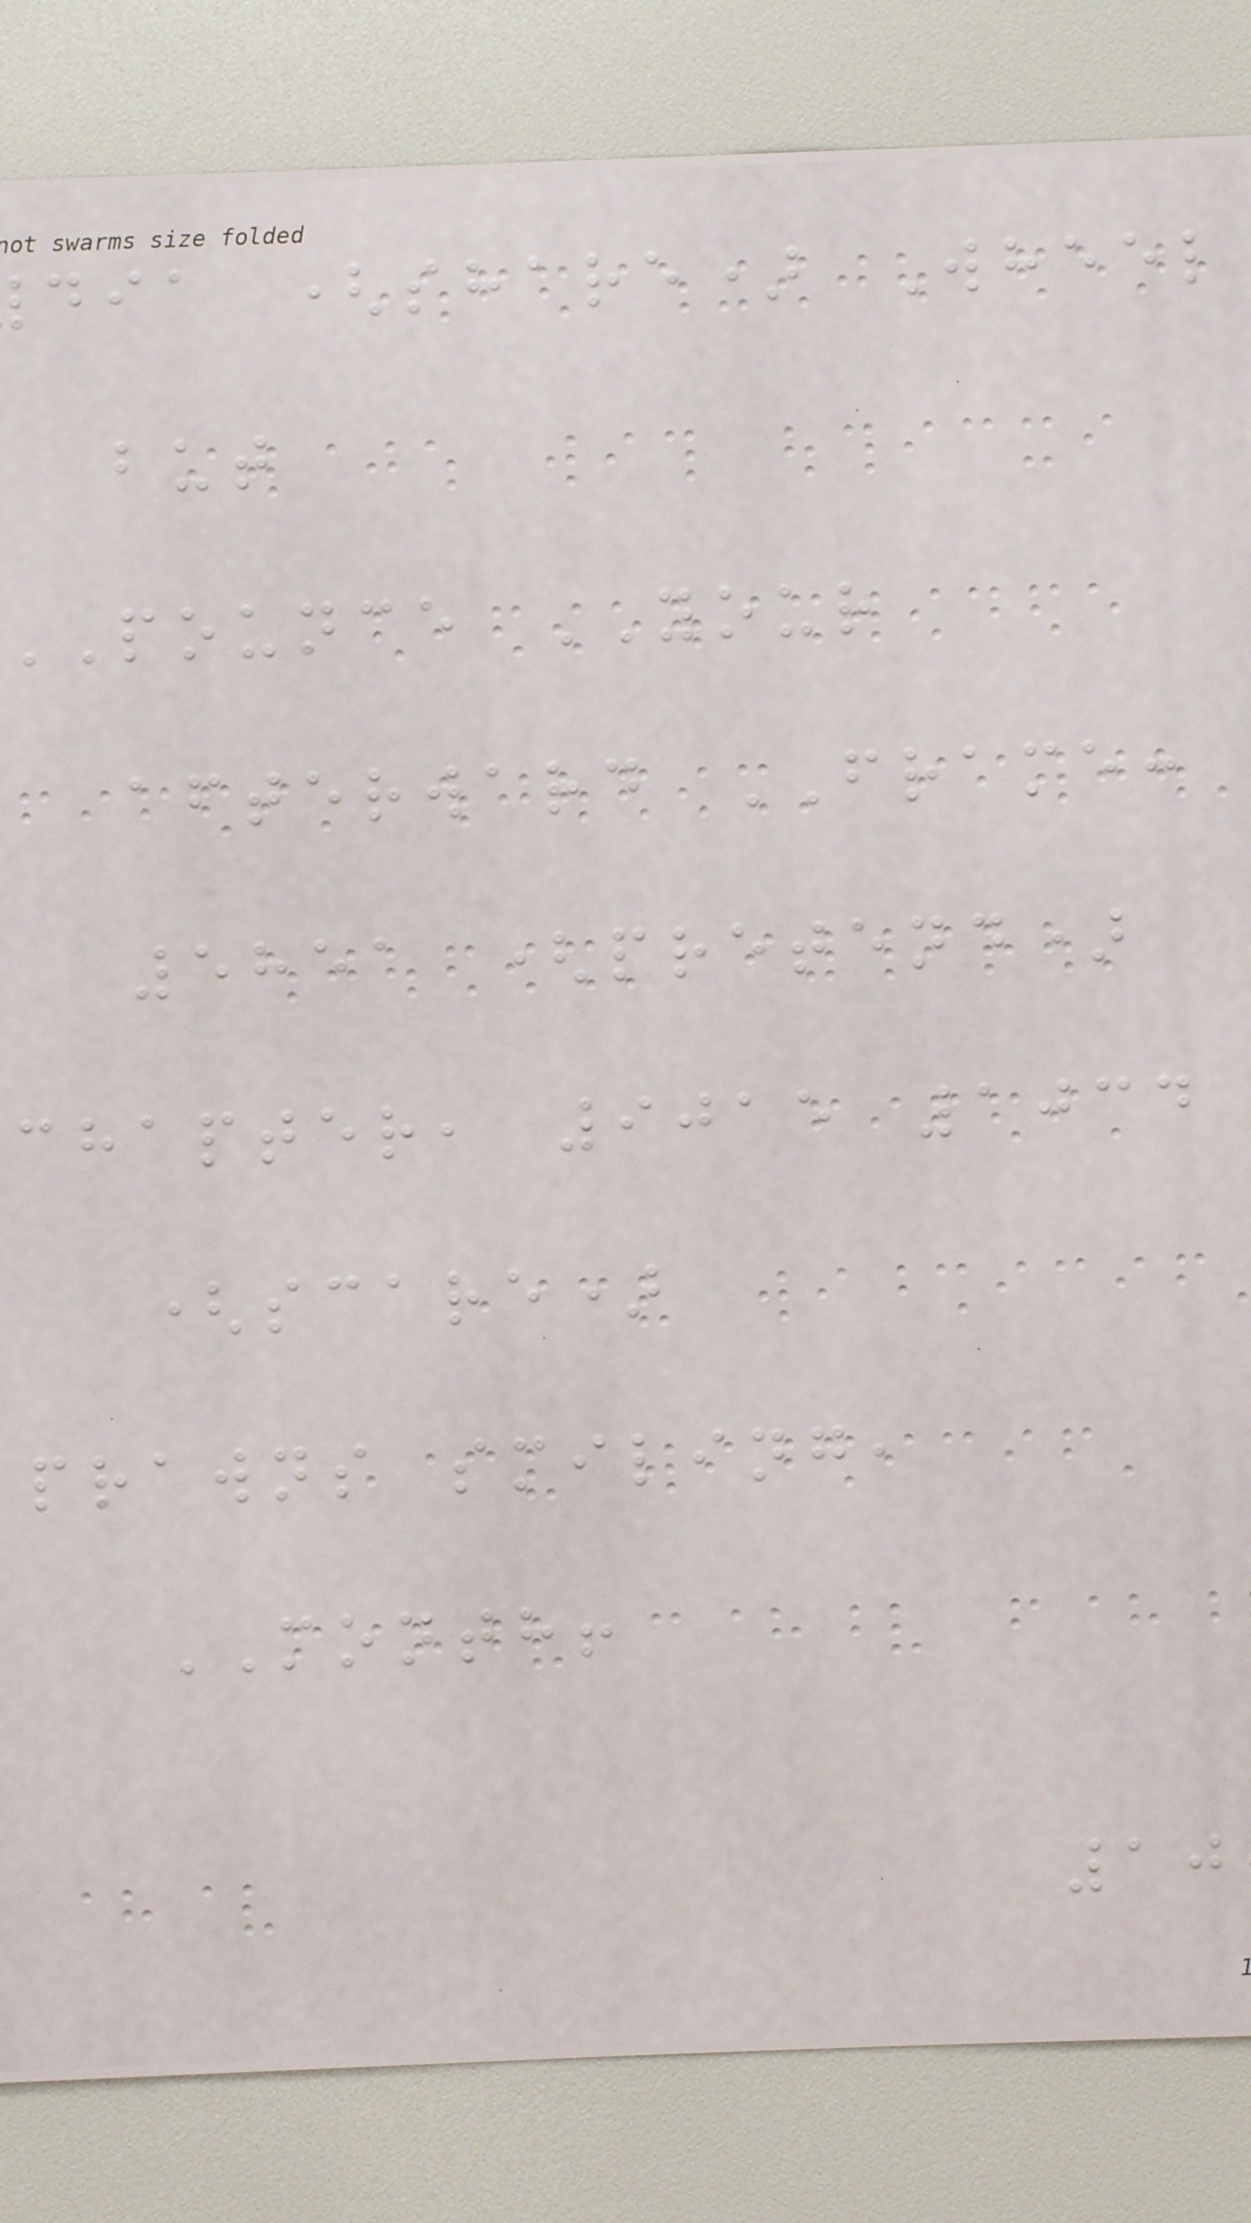dia (share) Wheel
but
pounce YOUR
afterward FRAME:
5851 (pretend)
chapter, 9015 1034
(scare)
prawns smiling,
MONTH!
